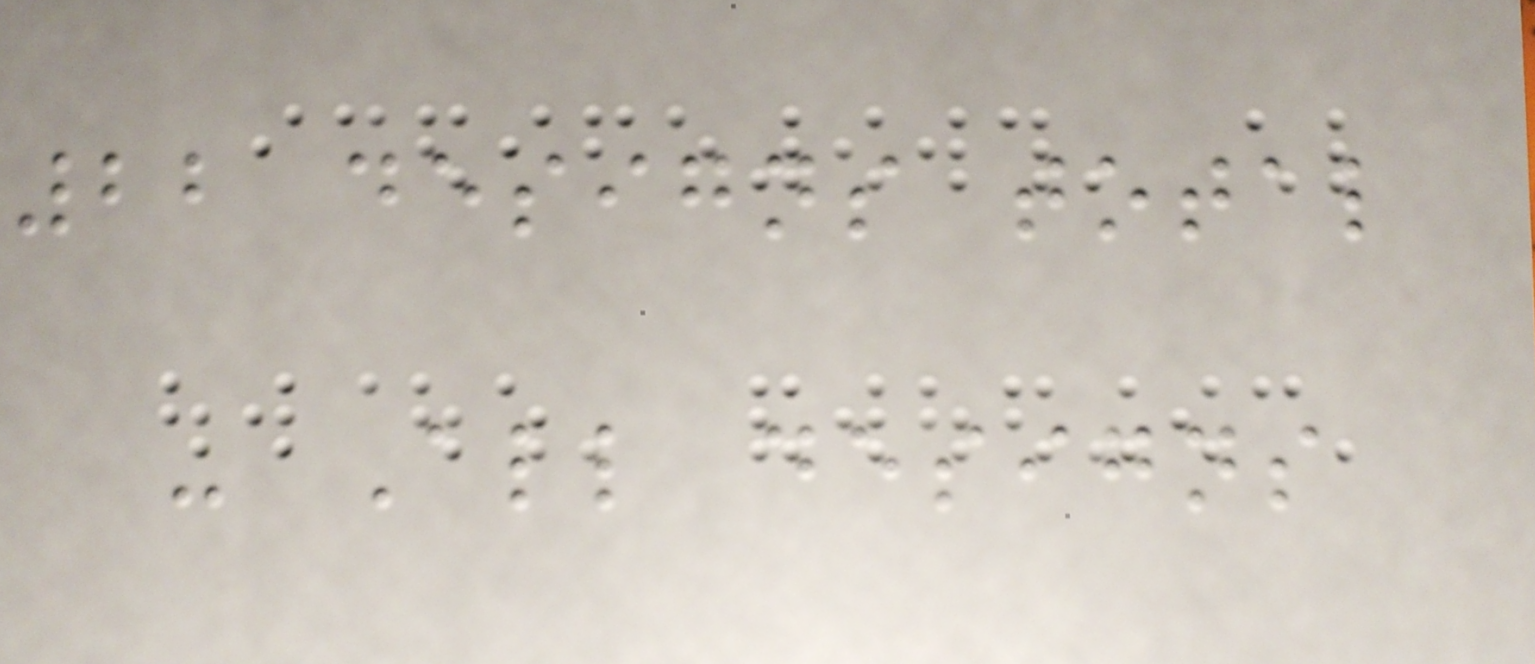22 designs total
- All designs
